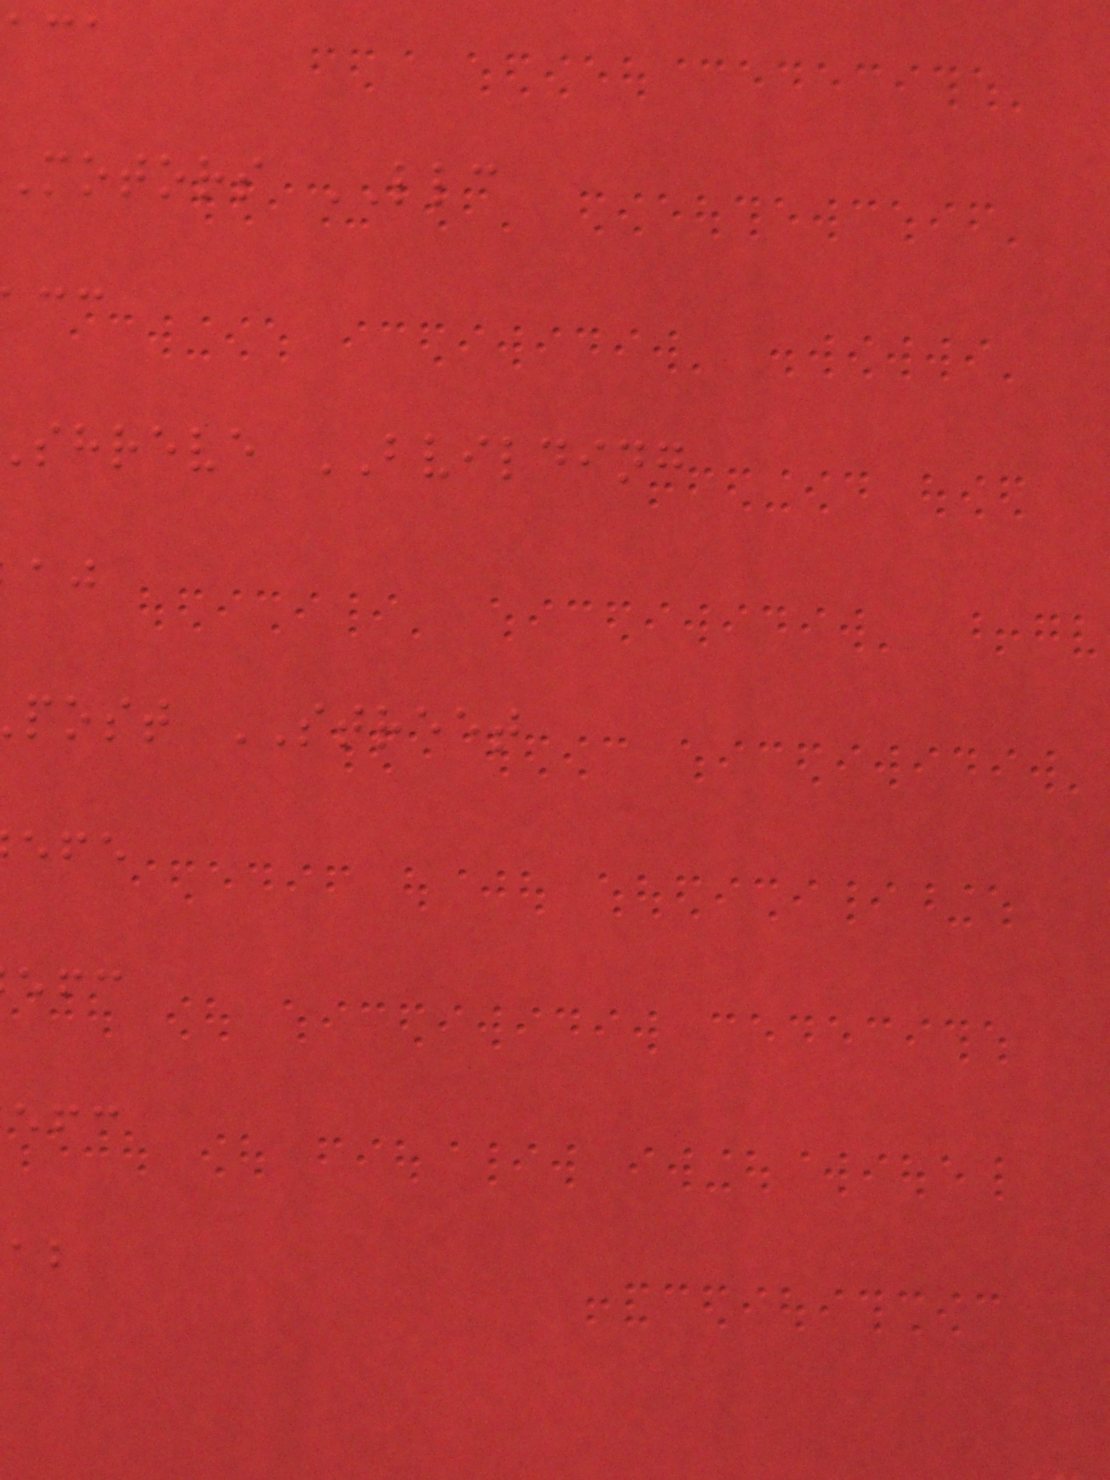motors LLC
shreve BVILDING
post STREET
